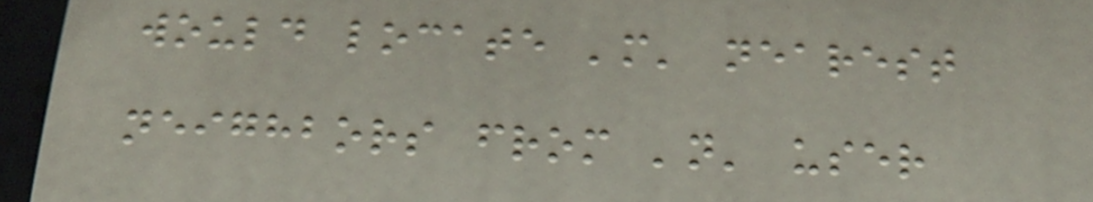would locate 'm' nearest
neighbors from 'n' user
